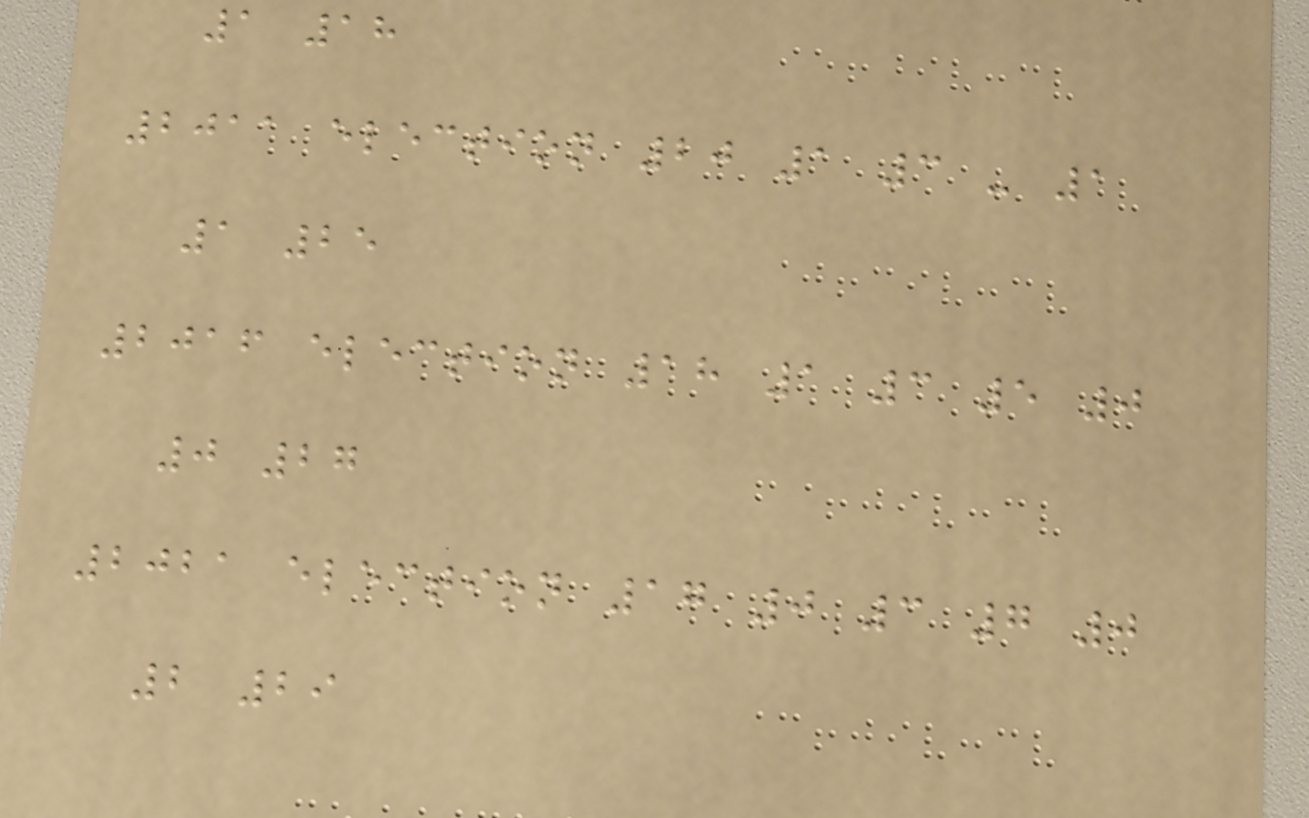1 18
2011 election 20 1 3 - 1
1 25
2016 election 18 1 3 5 0
0 27
2021 election 17 0 3 7 0
2 29
